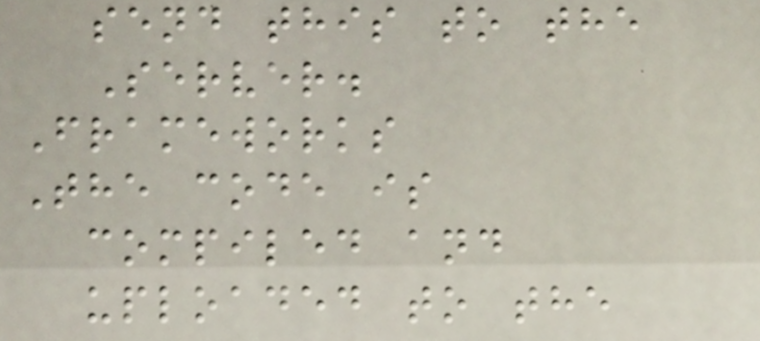send this to the
Server.
Frameworks
The code is
compiled and
uploaded to the
